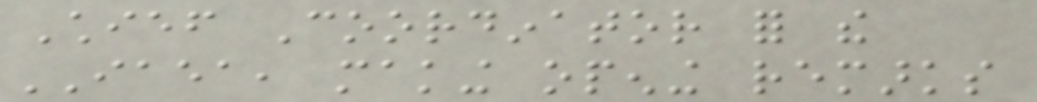Chief Coordinator for the
IAEA, making opening remarks
